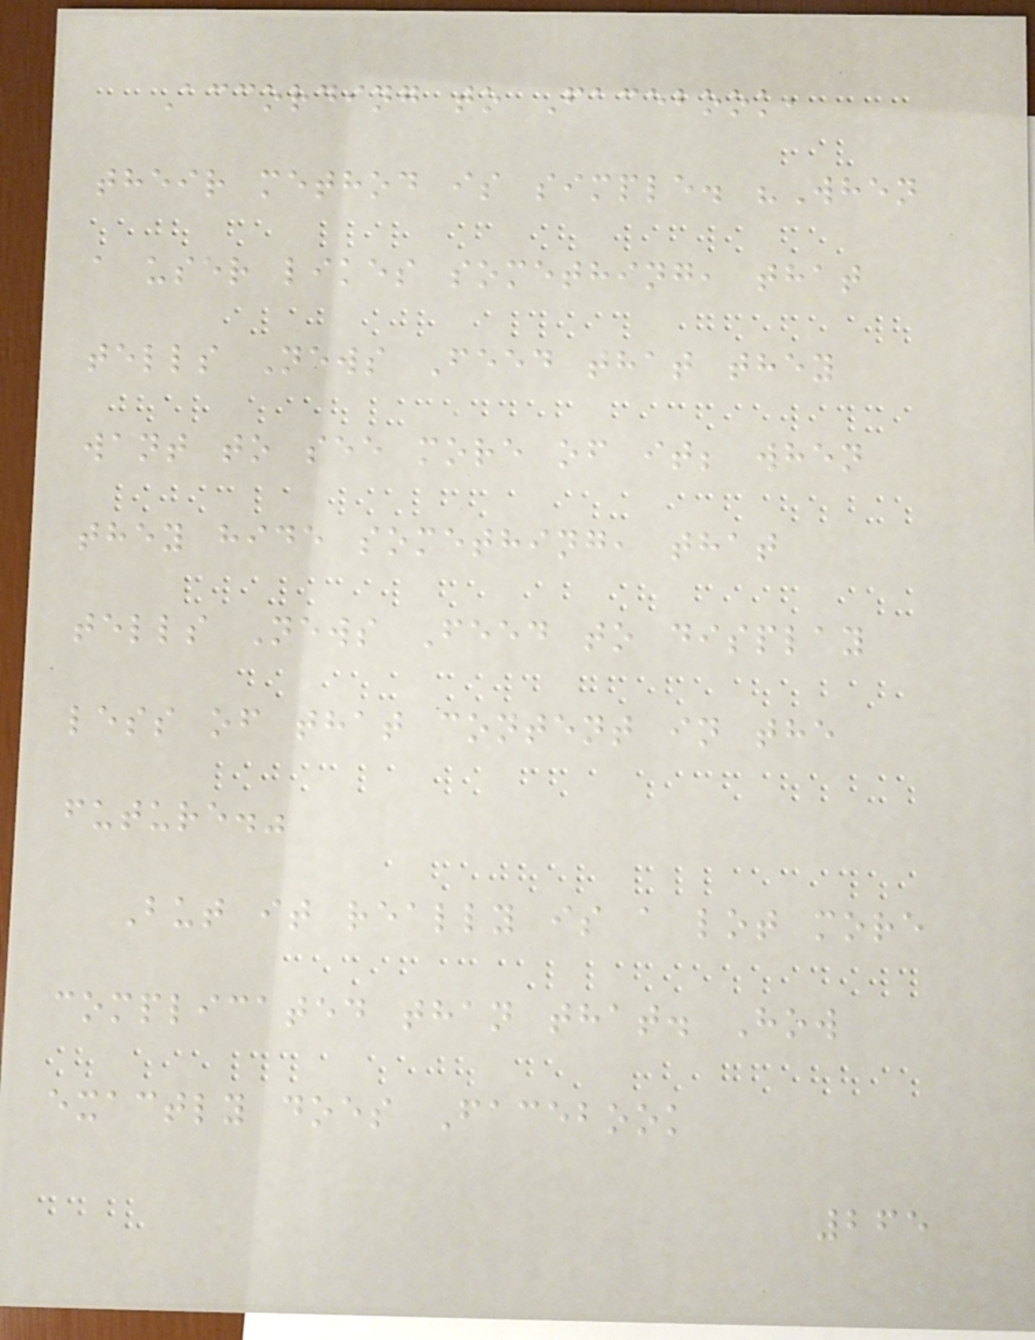According to Facebook,
their method is simple. "When
a user likes something, that
tells News Feed that they
want to see more of it; when
they hide something, that
tells News Feed to display
less of that content in the
future."
But it really is a lot more
complicated than that. How
exactly does Facebook
265
